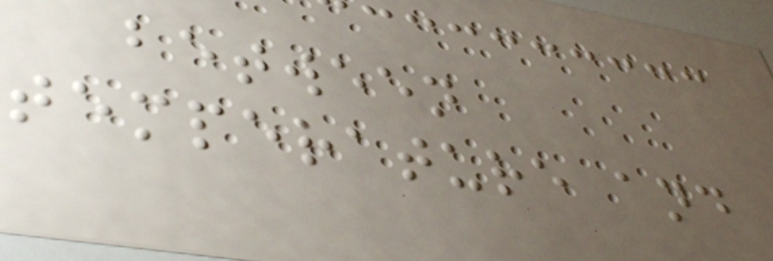between
temperature and
